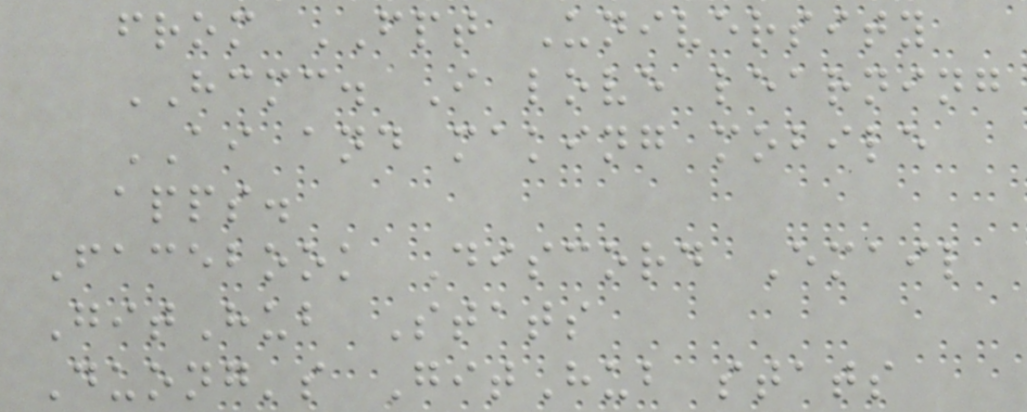from FPT University
HCMC. I love learning
AI and making mobile
apps.
Facebook Discord Email
GitHub Stats
Duong's GitHub stats
